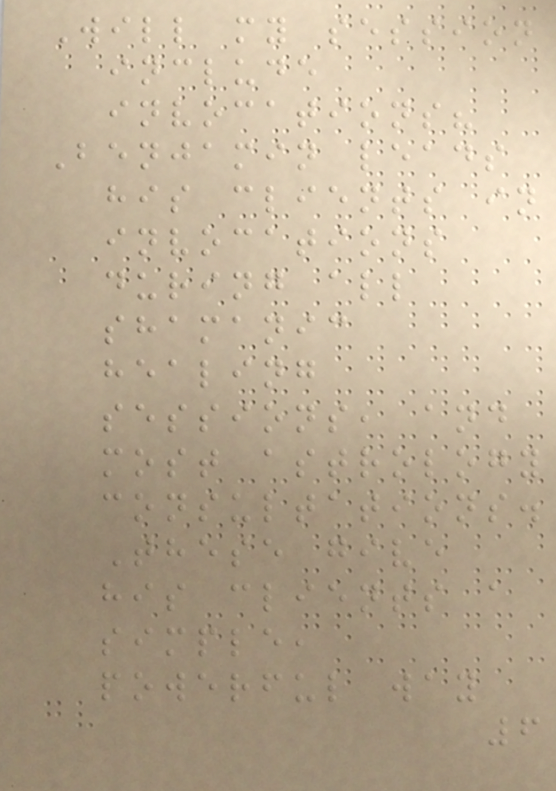Will my session
include
invocations?
Benjamin leads
his clients in
invocations
during all
shamanic
healing
sessions, and
most astrology
consultations.
These give
his clients a
simple,
powerful way
6
